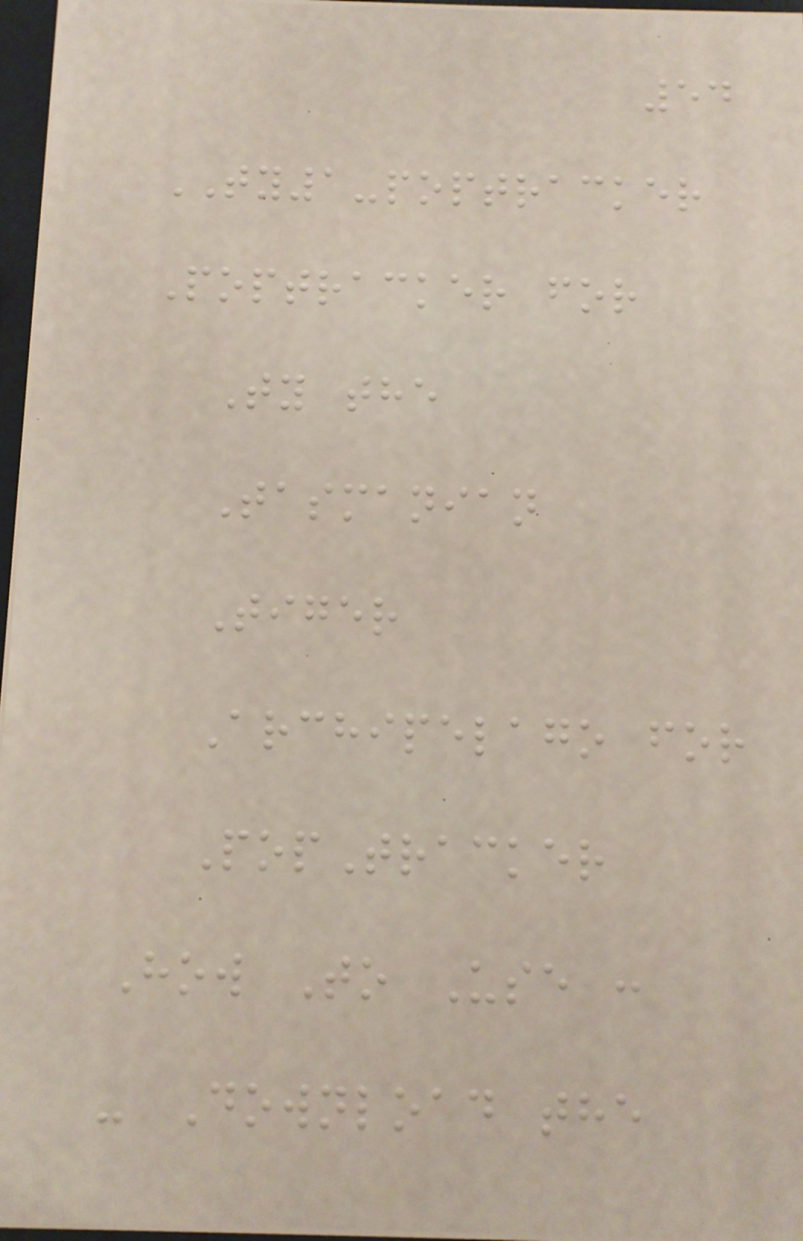54
TY1-poptracker
Poptracker for
Ty the
Tasmanian
Tiger
Archipelago for
PopTracker
How To Use :
- Download the
